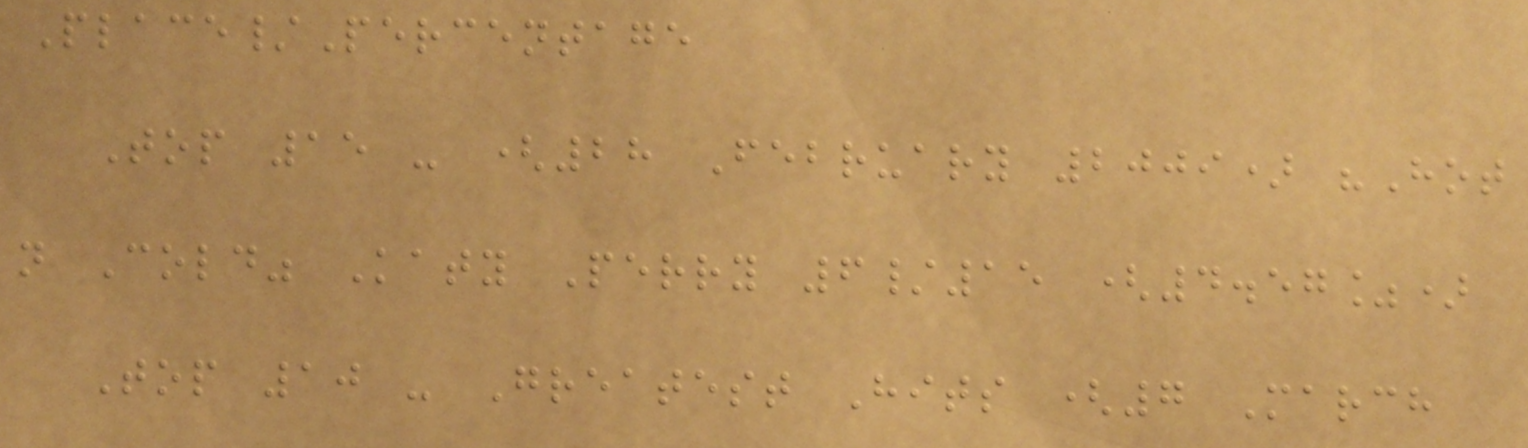Place/Percentage
Top 15 - (28 February 2009) "Hot
n Cold" Katy Perry 6/15 (4.57%)
Top 10 - Greatest Hits (7 March
